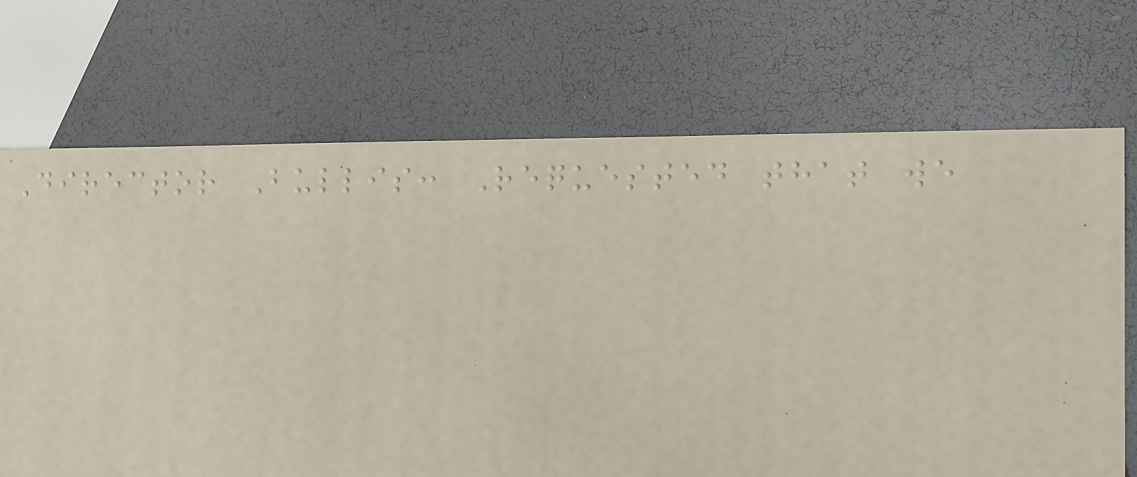Director Bullis: Requested that we
